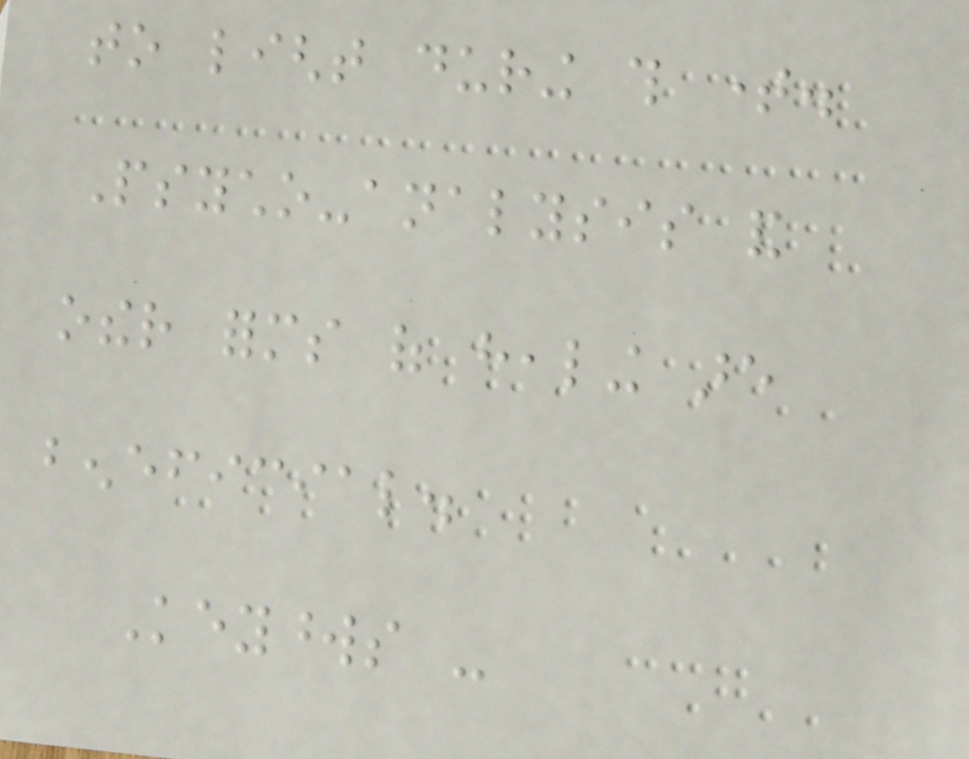to light during this time.
Psycho-analysis and
other forms of healing are
beneficial.
Keywords -
